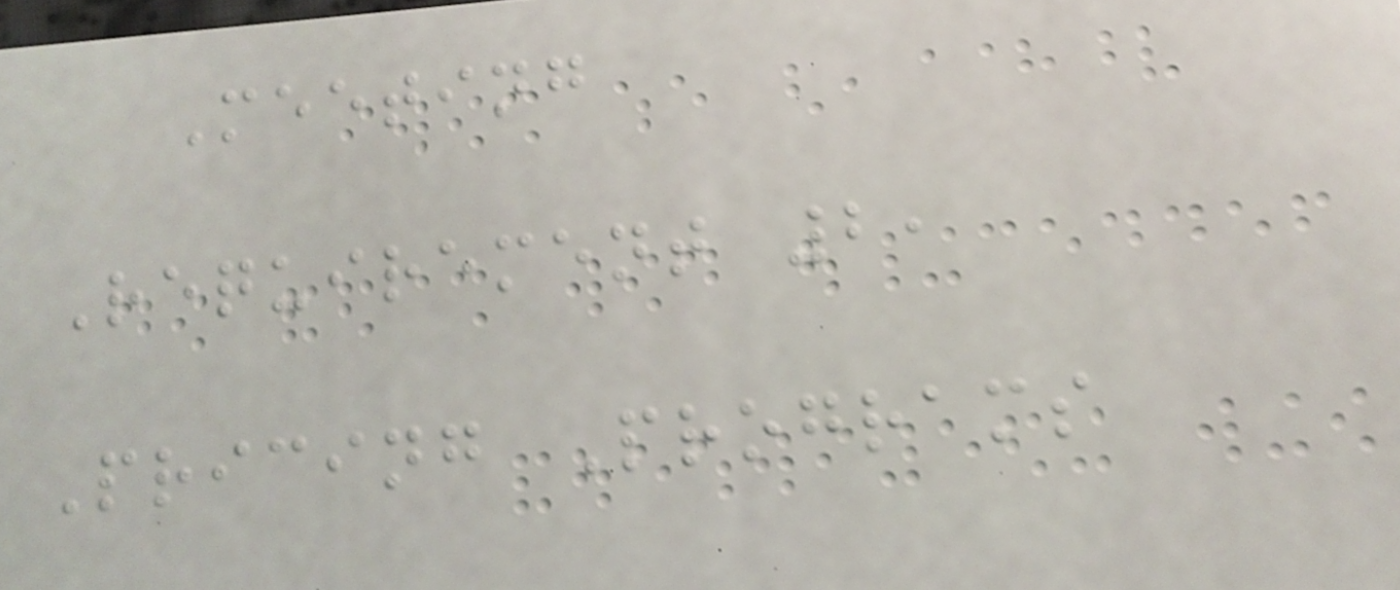Meeting
Requirement 2,
Pricing Programs
